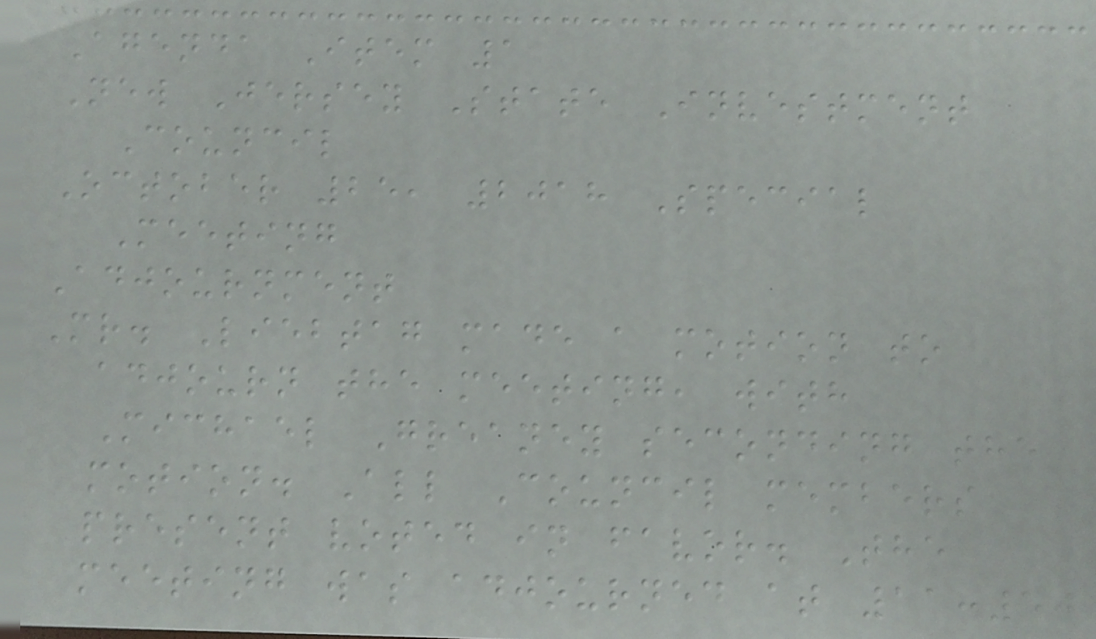Agenda Item 1
New Jersey State Investment
Council
October 25, 2018 Special
Meeting
Adjournment
Mr. Liebtag made a motion to
adjourn the meeting, with
Michael Greaney seconding the
motion. All Council members
present voted in favor. The
meeting was adjourned at 11:50
